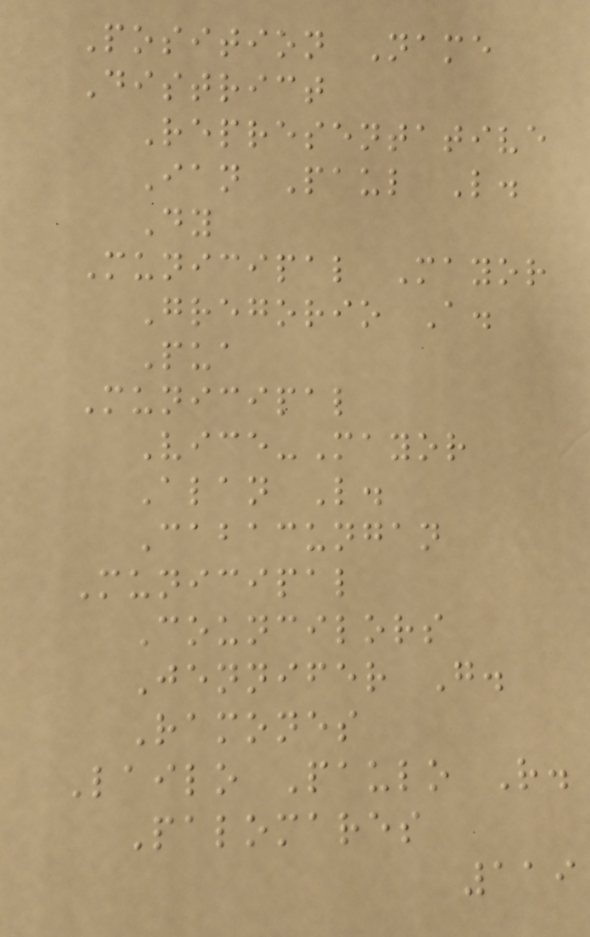Position Name
District
Representative
Ian Paul L.
Dy
Municipal Mayor
Gregorio A.
Pua
Municipal
Vice-Mayor
Alan L.
Cabacungan
Municipal
Councilors
Jennifer G.
Ramones
Lailo Paulo R.
Palomares
119
